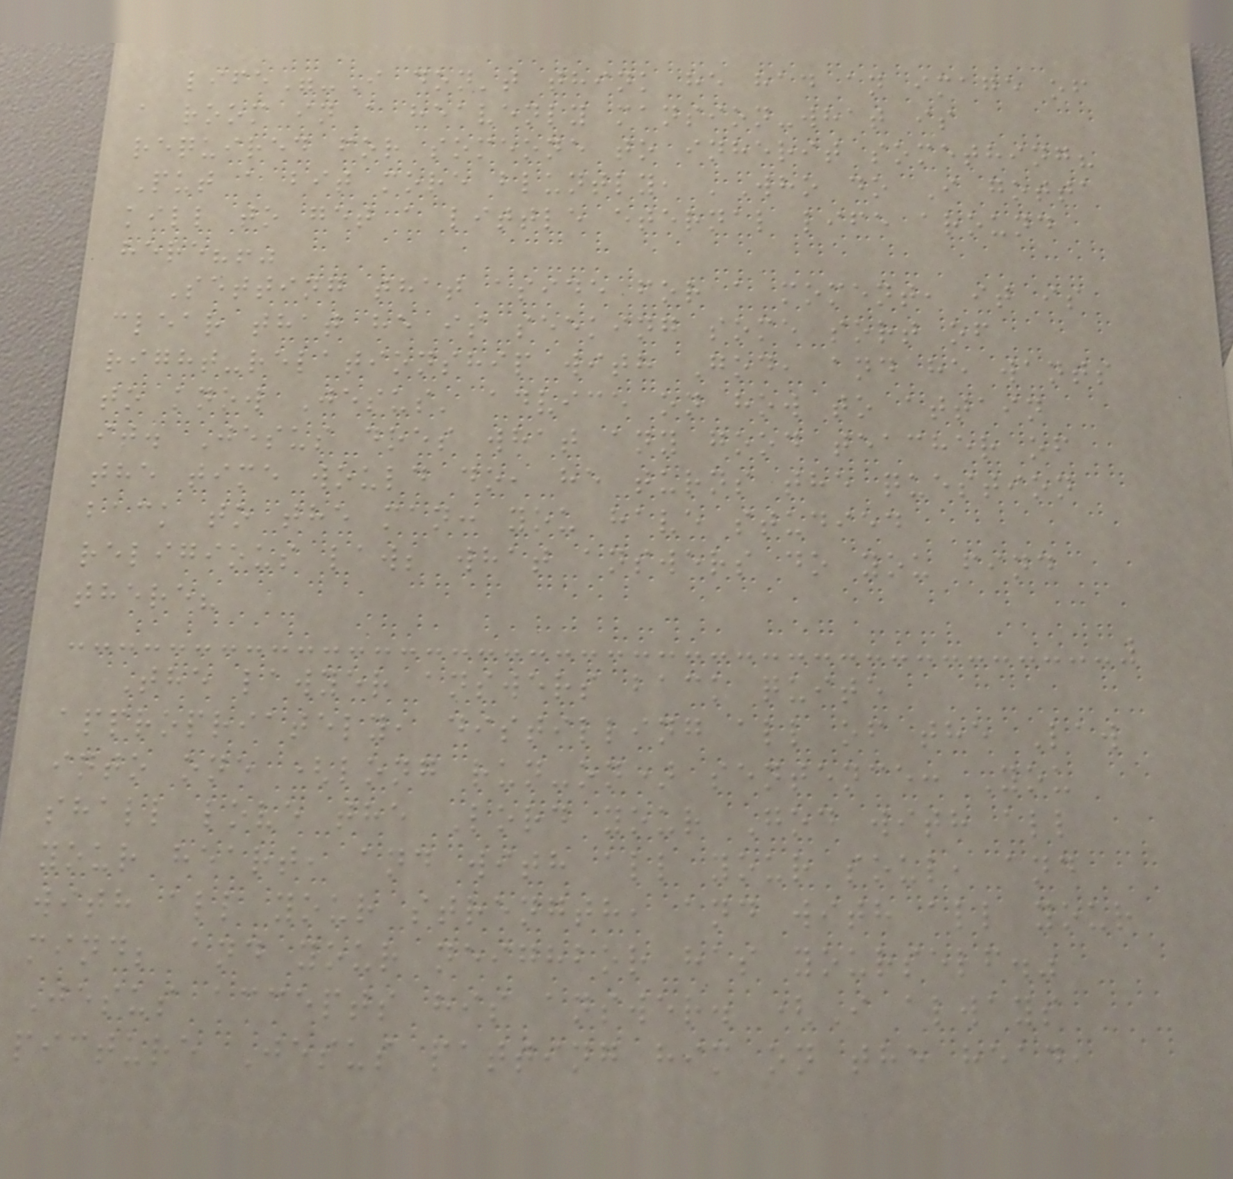life"-I don't think he had an image of
a room in a heavenly mansion-what is
required for someone to inherit something?
Put a bit more bluntly, 'Who do I gotta
kill to get a little eternal life around
here?!"
Setting that aside for a moment, it is
clear that he is seeking some sort of
right-relationship with God, and he wants
to know Jesus' advice on how to attain
it. Jesus does what any good teacher of
the time would do, he turns the question
back to the man: you have studied
religious law; what answers do you find
there?
The lawyer answers back quite
appropriately, distilling all of the Law
into one (long run-on) sentence: You
shall love the Lord your God with all
your heart, and with all your soul, and
with all your strength, and with all your
mind; and your neighbor has yourself."
Jesus accepts his answer. (I always
picture Jesus patting him on the head,
